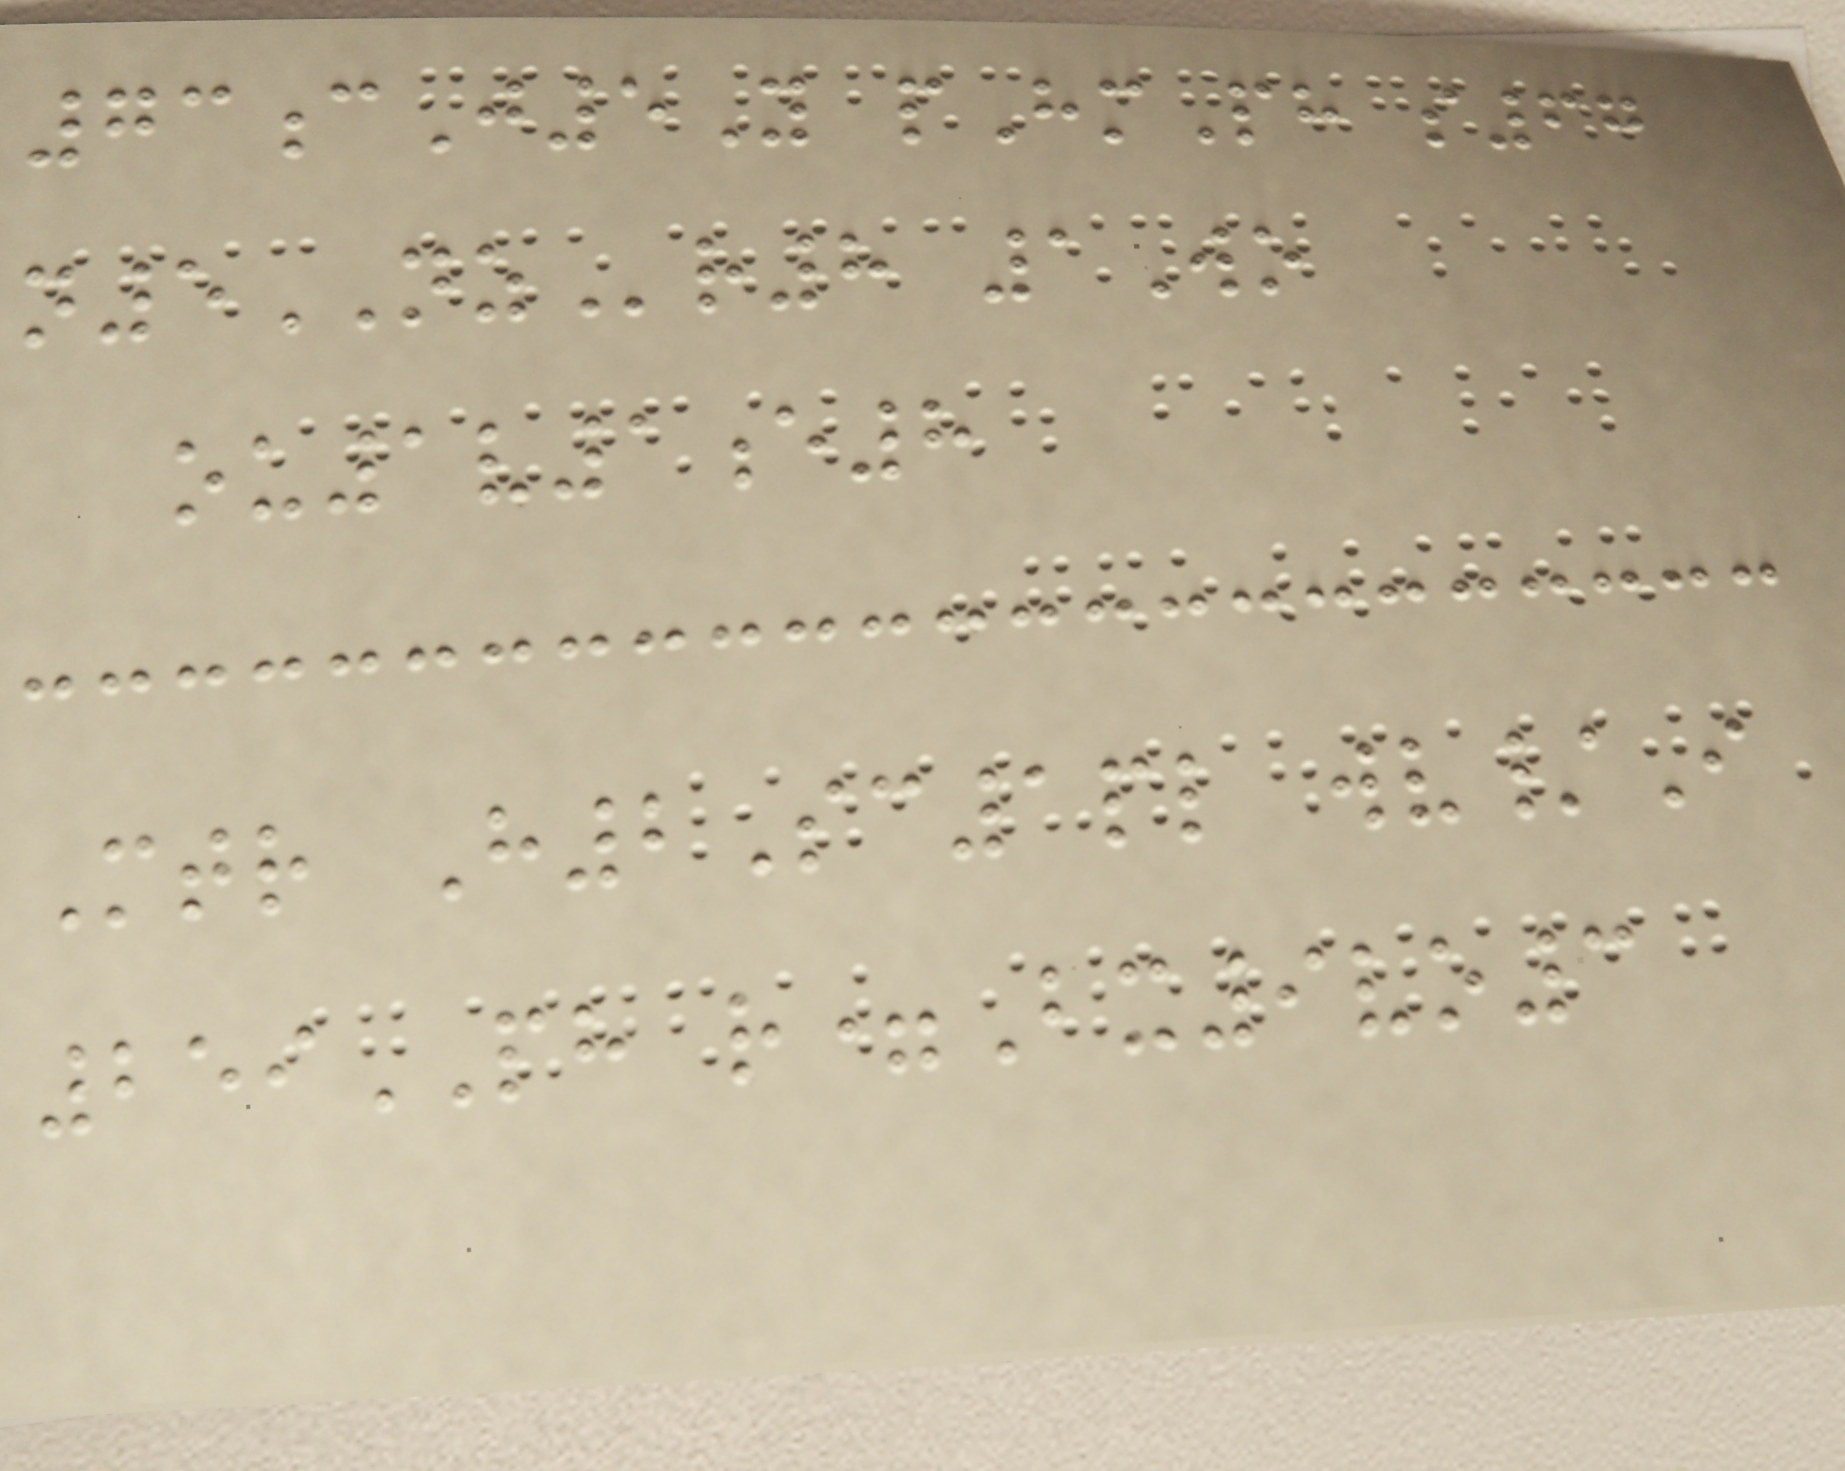73cJ5Y pHmPh s67
n5NZr8 1Wo
ou1v1e8
Mtr H2Sc1pl wv/I
259PH r=Bx9vo3
